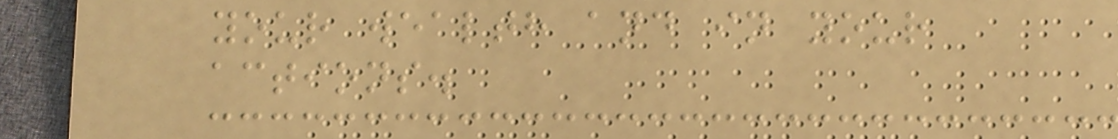your wealth and in your
actions.
